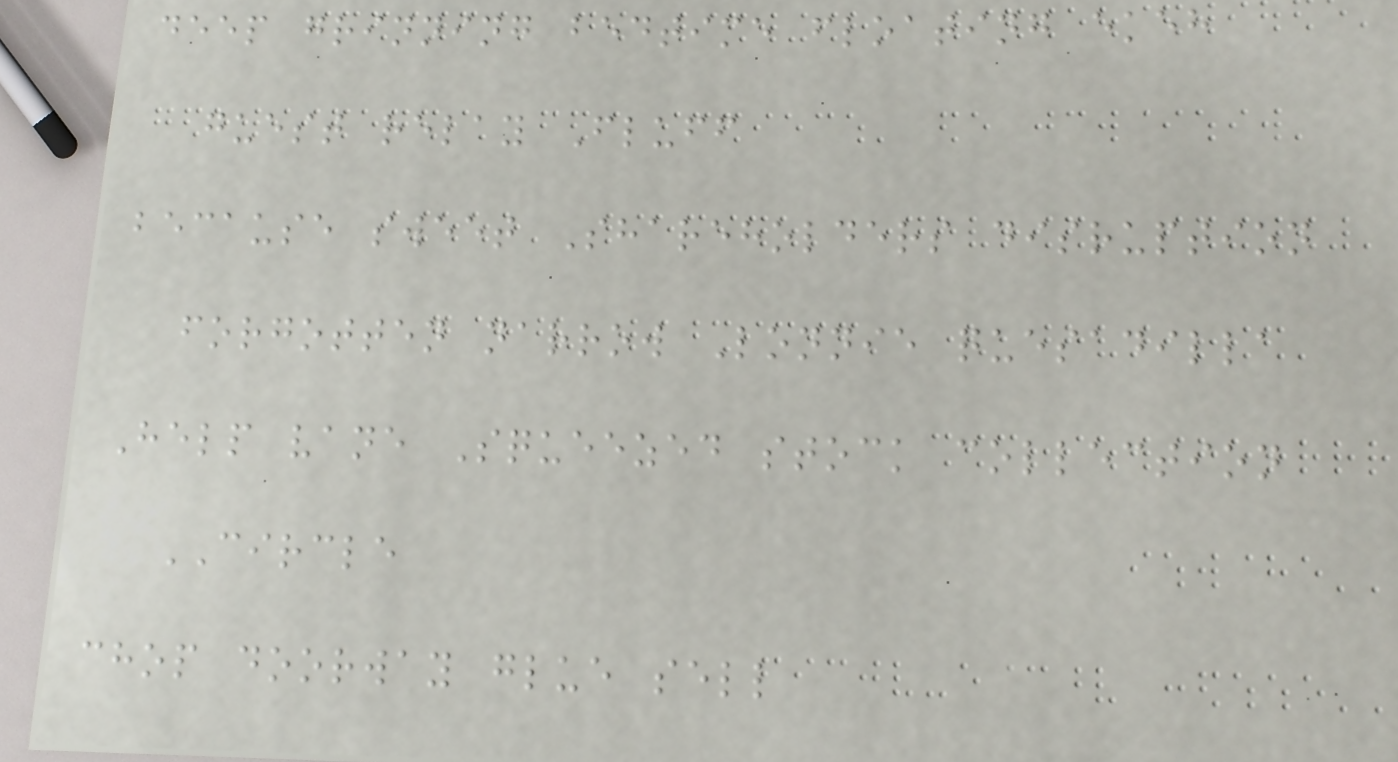deep grinning bedtime floating ekeh
guest relay Fluff
because sweet Shareholders disruption
forgotten narrow Lonnie quesadilla
Help vane Squeezed stock collection
CIRCLE
chop doorway glue sell
